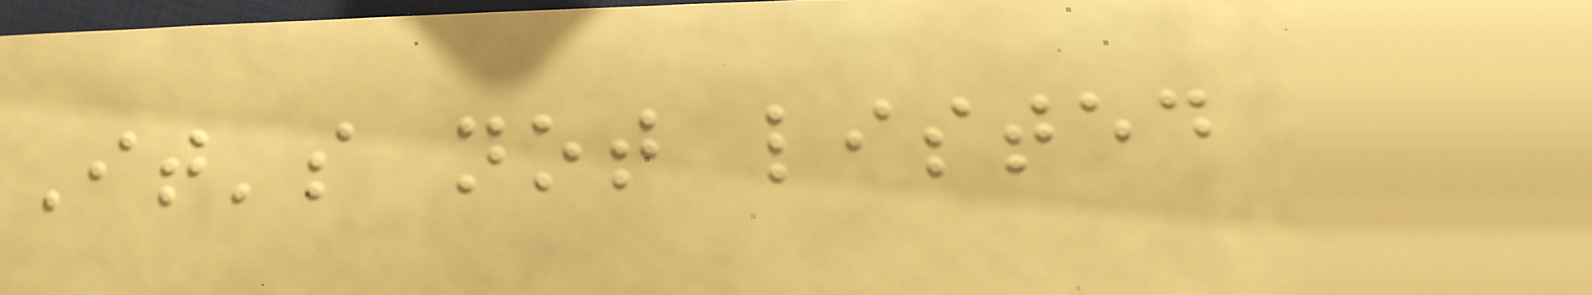It's not listed
